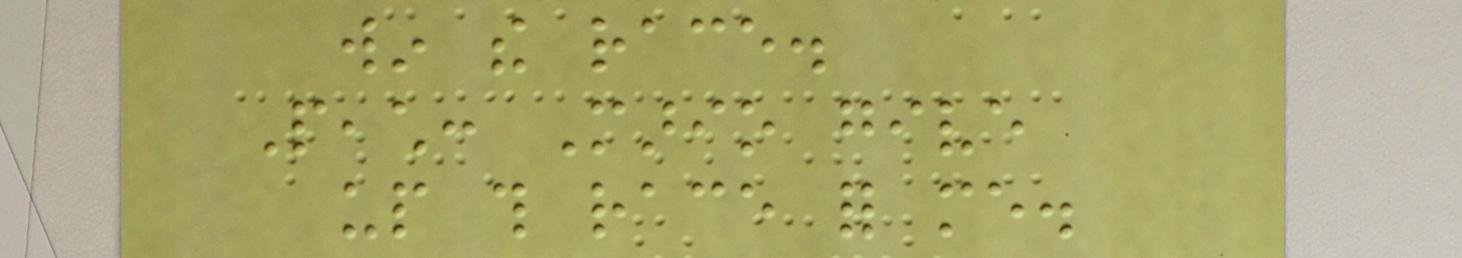win the race.
Peach: Mario give
up this race for me.
